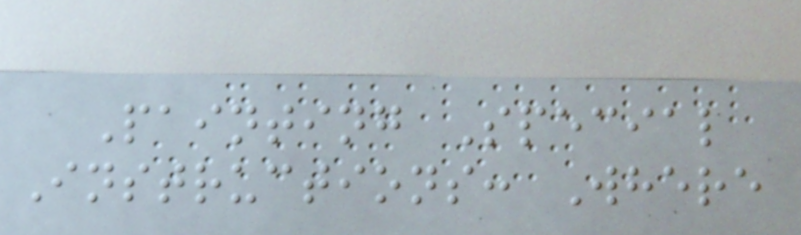Painting Special
Instructions: Where
